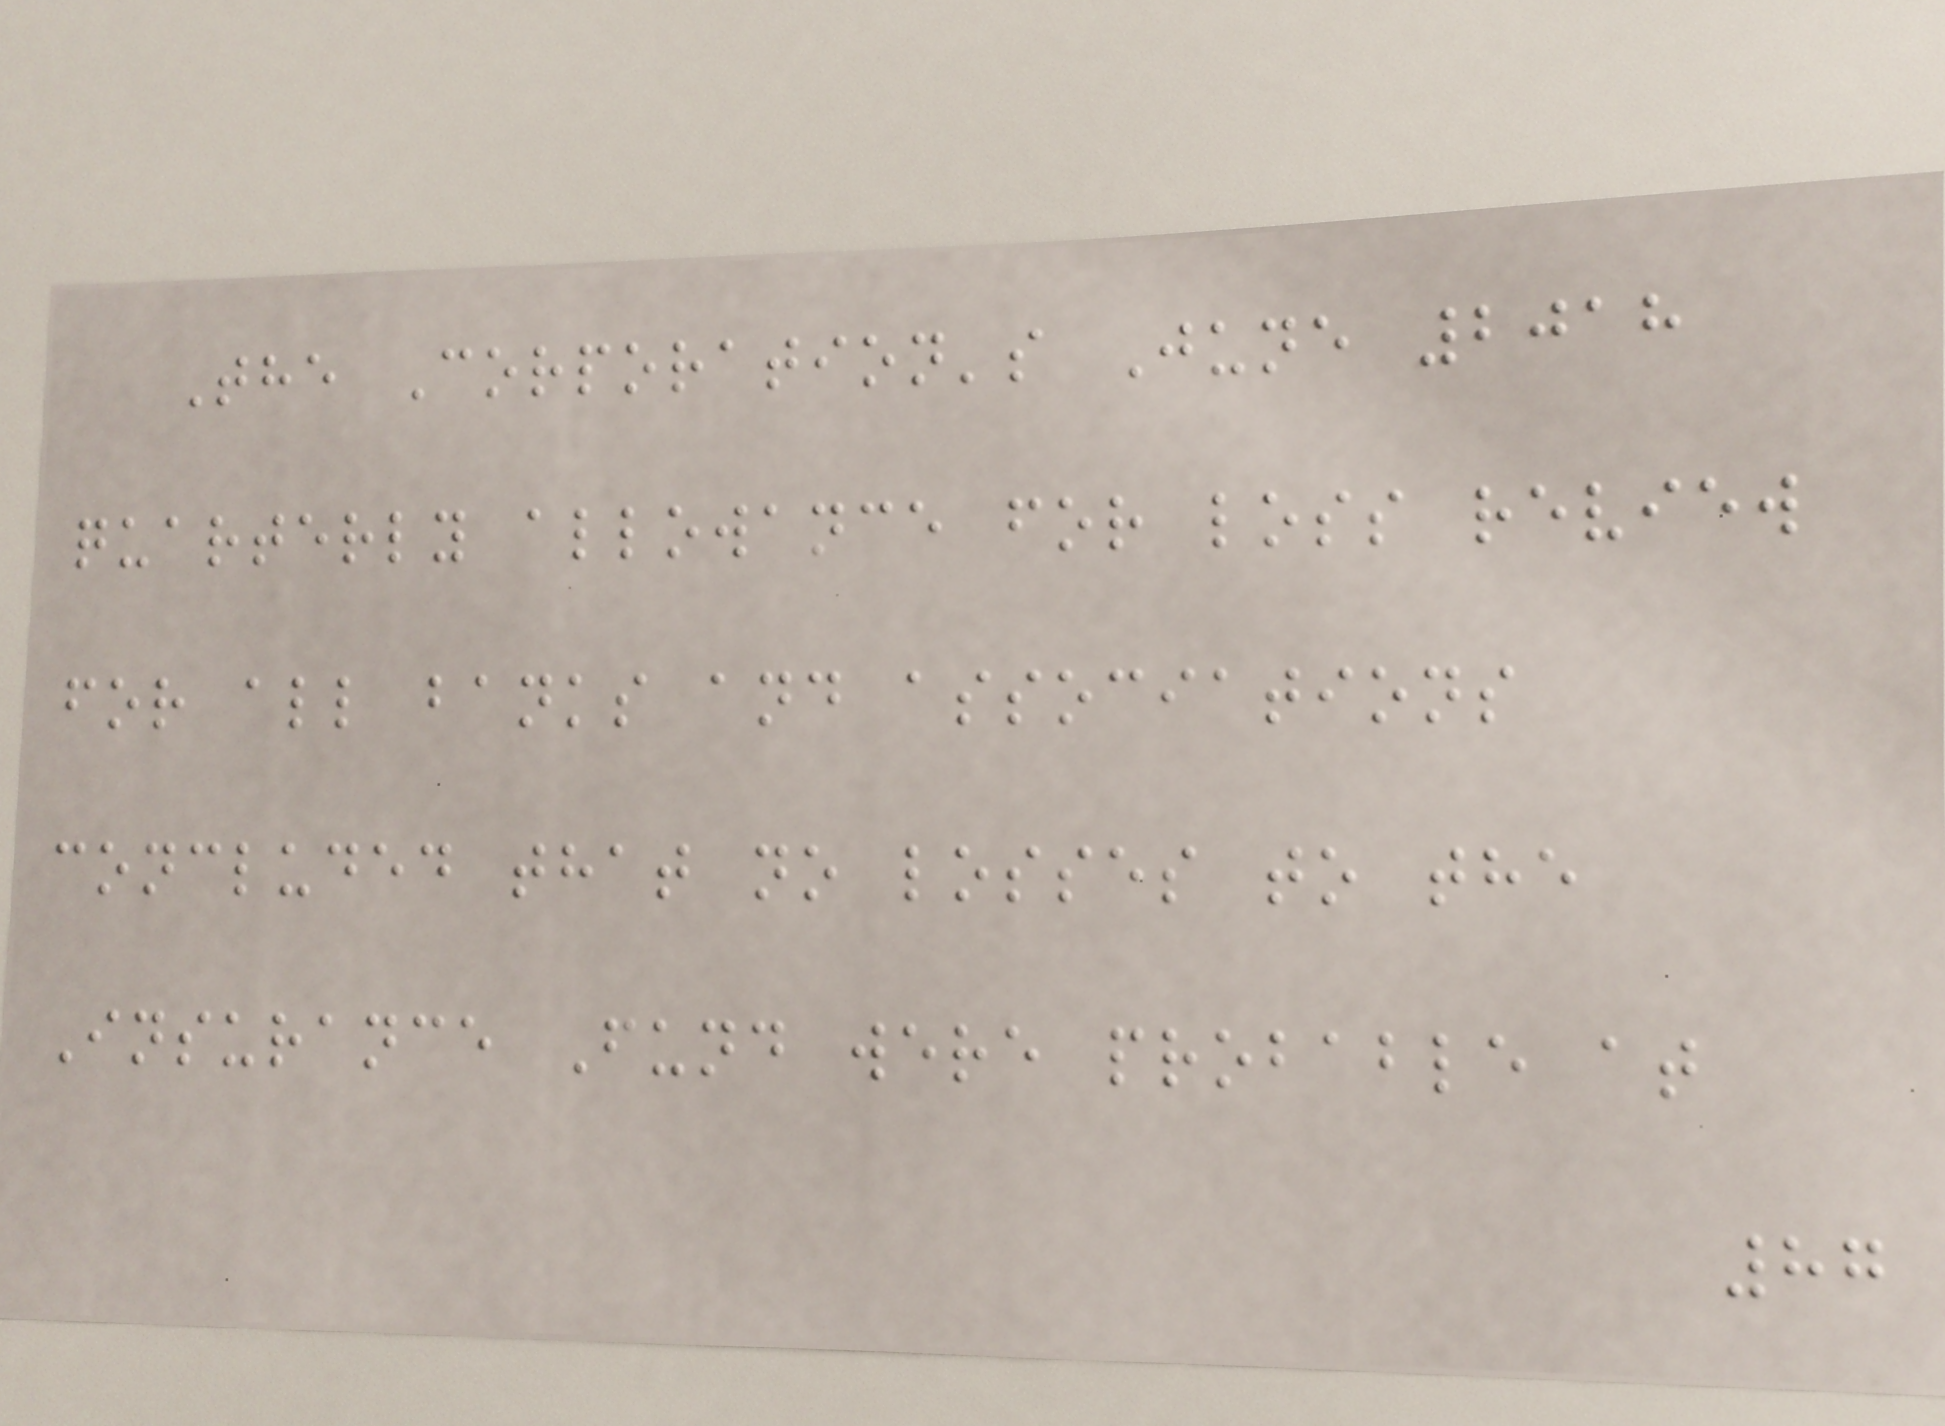The Corporation's June 2018
quarterly allowance for loss review
for all banks and associations
concluded that no losses to the
Insurance Fund were probable at
87
